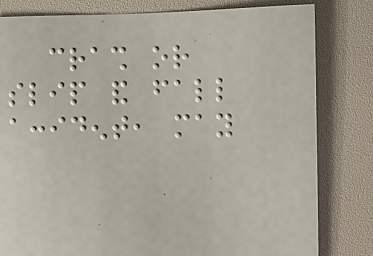crash or
slip and fall
accident, may
